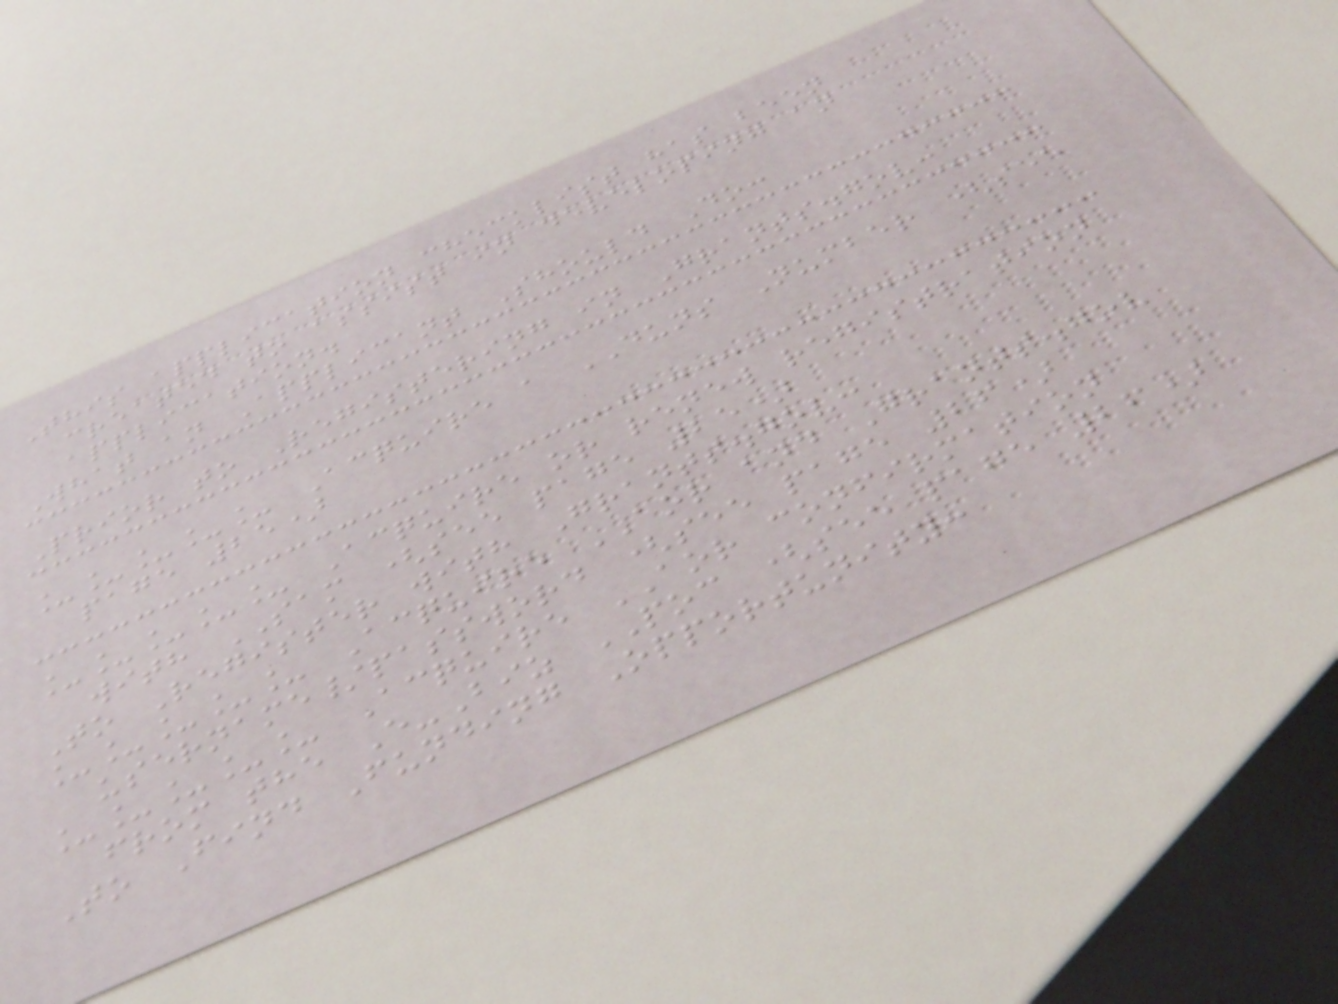This application checklist has been
created to assist in developing an
application.
What an Applicant Should Do:
Prior to Registering in Grants.gov:
_____ Acquire a DUNS Number (see
page 25)
_____ Acquire or renew registration
with SAM (see page 25)
To Register with Grants.gov:
_____ Acquire AOR and Grants.gov
username/password (see page 26)
_____ Acquire AOR confirmation
from the E-Biz POC (see page 26)
To Find Funding Opportunity:
